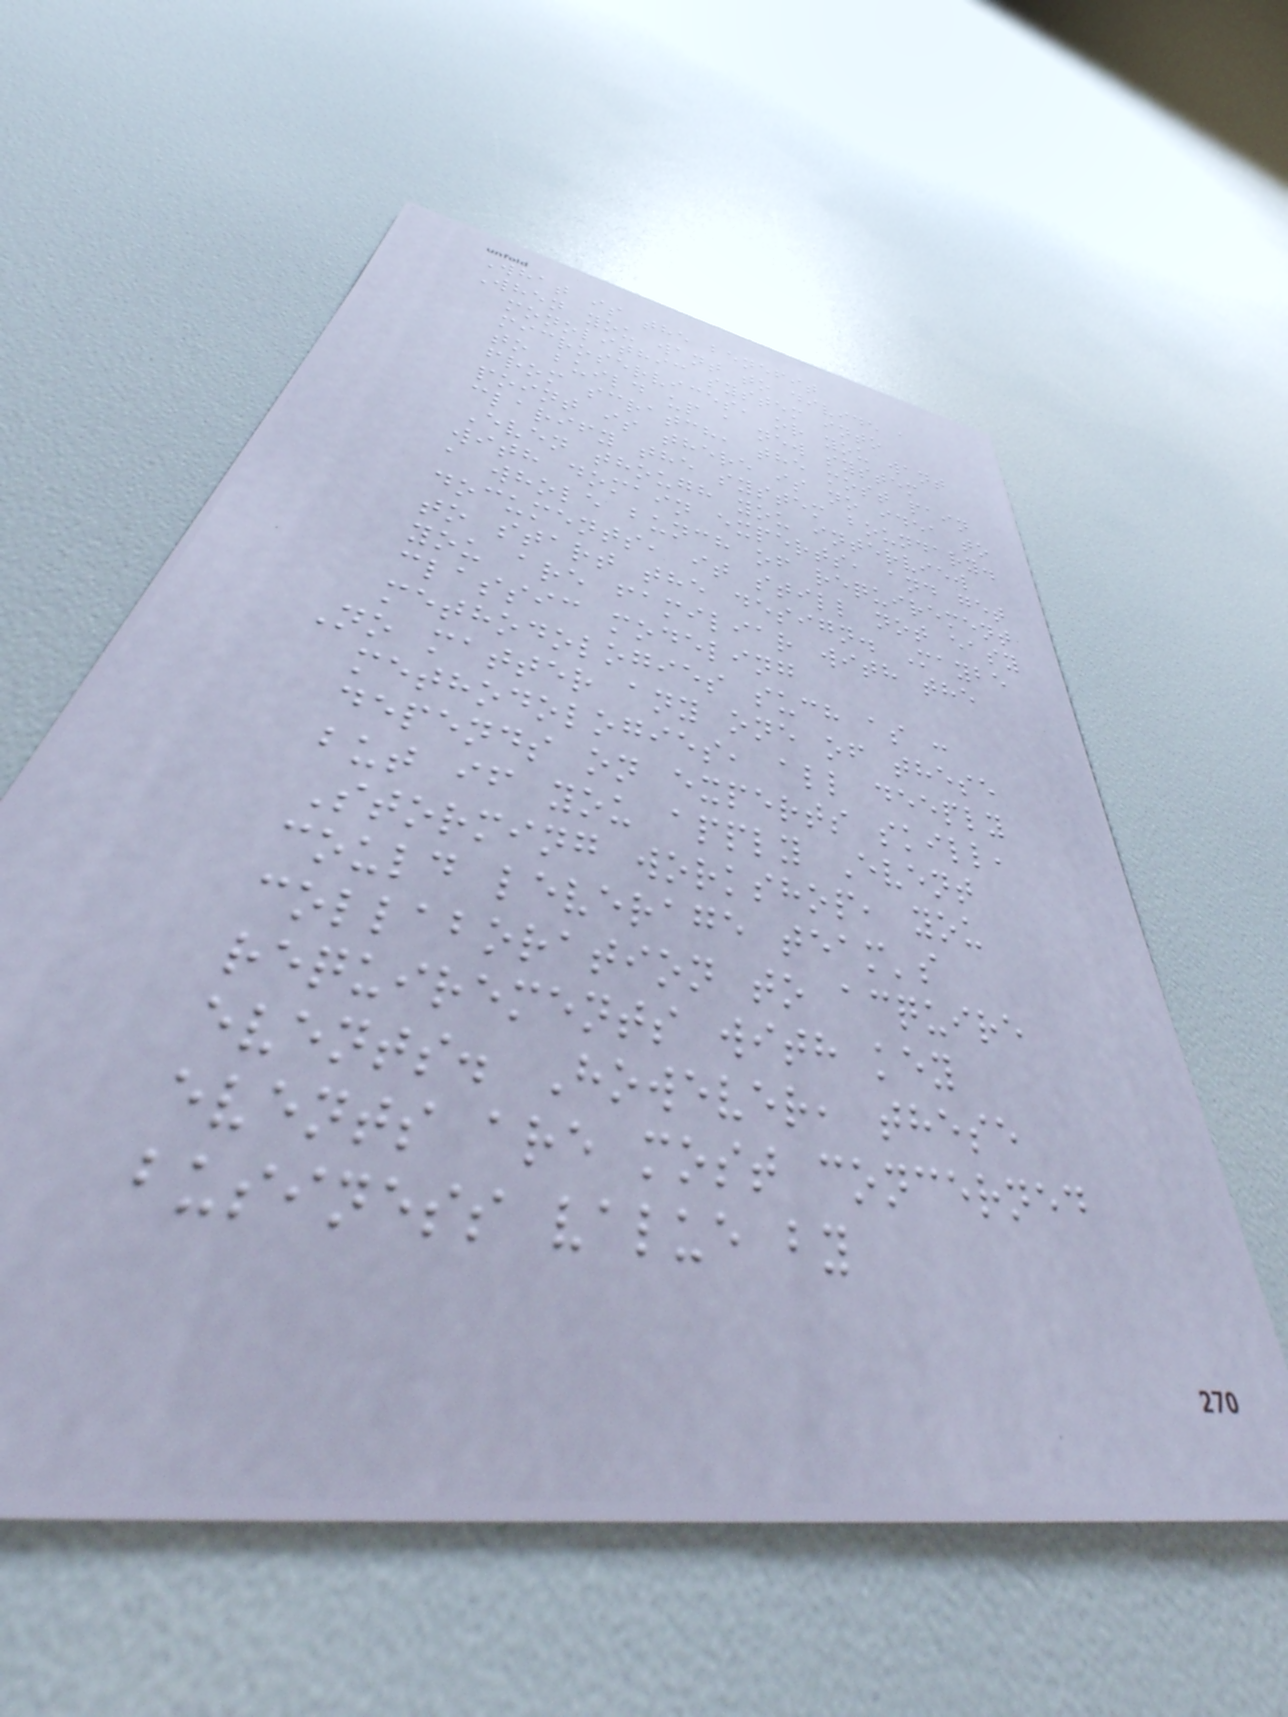What is the benefit
When you want to divide a
monolithic system into
microservices, or you want
to build up a new system
from scratch, the most pain
point is there is no idea to
clarify the system boundary.
Even though you interview
with domain experts, and get
a whole bunch of requirement
documents, it still not easy
to start the design. Maybe
you are familiar with the
classic modeling
methodologies such as :
No matter any one of these
methodologies, all deeply
depends on experts skill,
but if you apply Event
Storming workshop, you
could leverage team's
collaboration to acquire
requirements with key
events. However, these
events are most concerned
business value by
